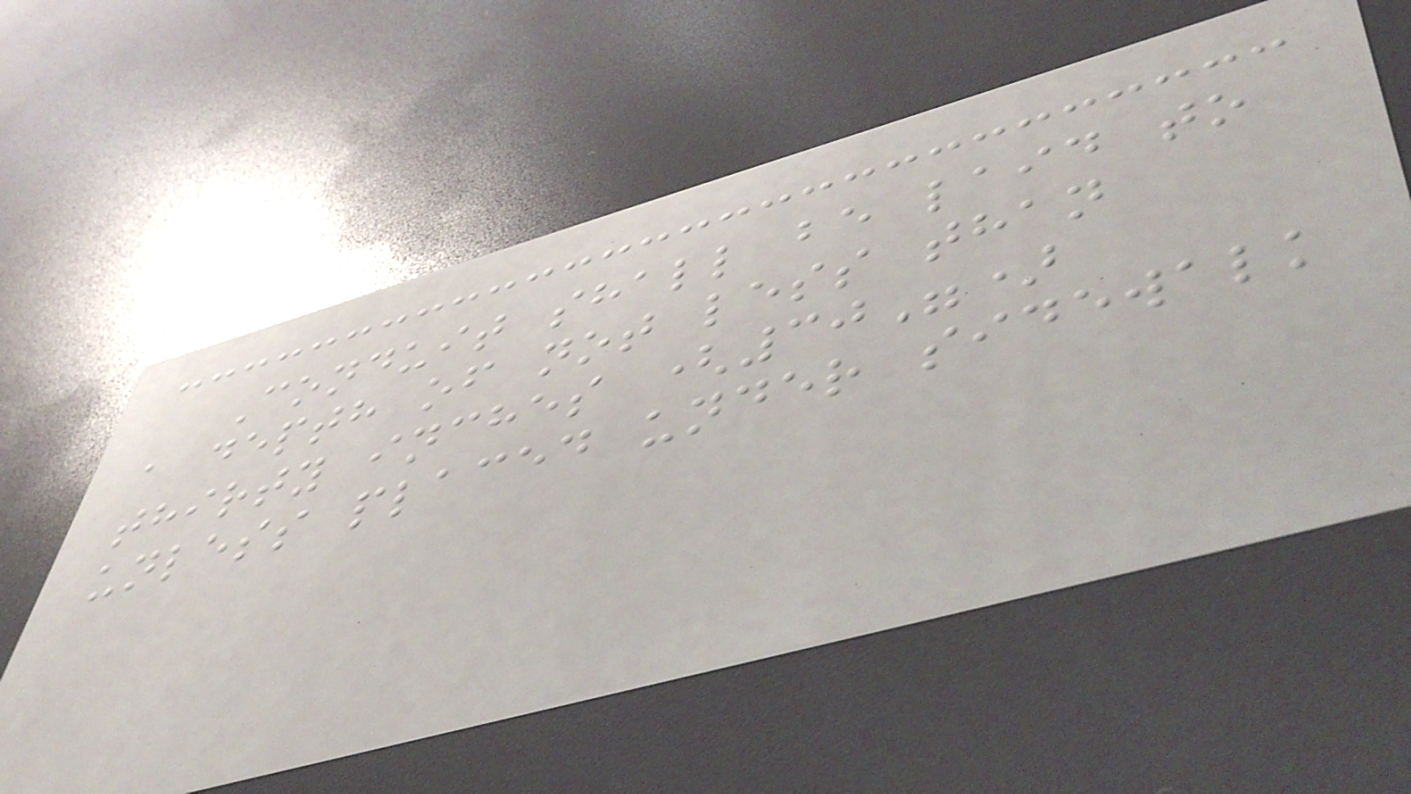Conduit shall be laid to
a depth of not less than
thirty inches (30")
unless placed under sidewalk
